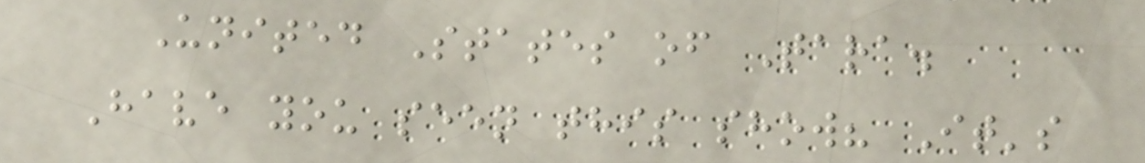United States of Tara.
Have you seen this show? It's
